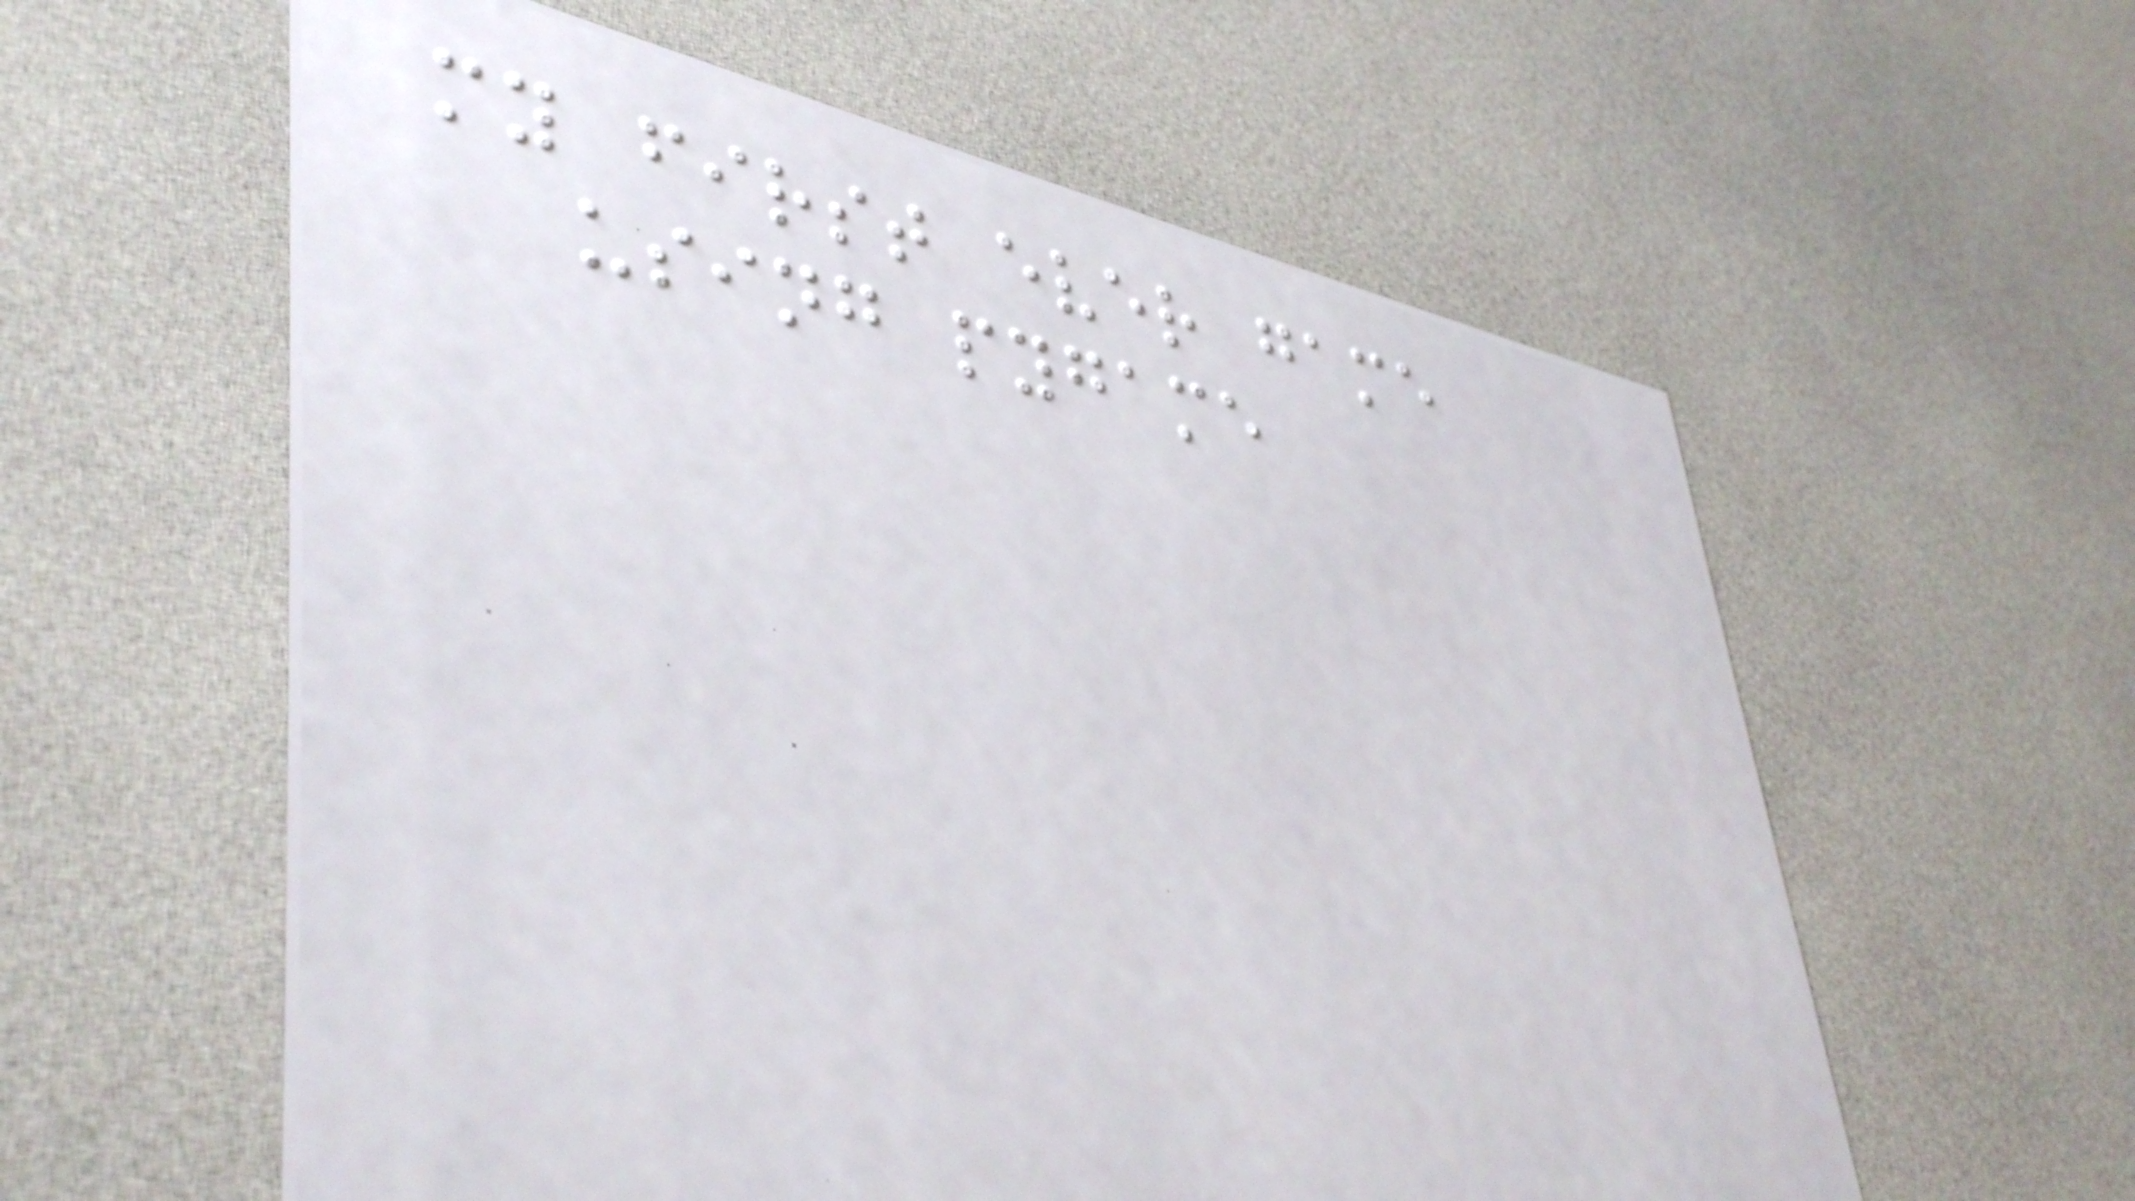my first ever game
using pygame
